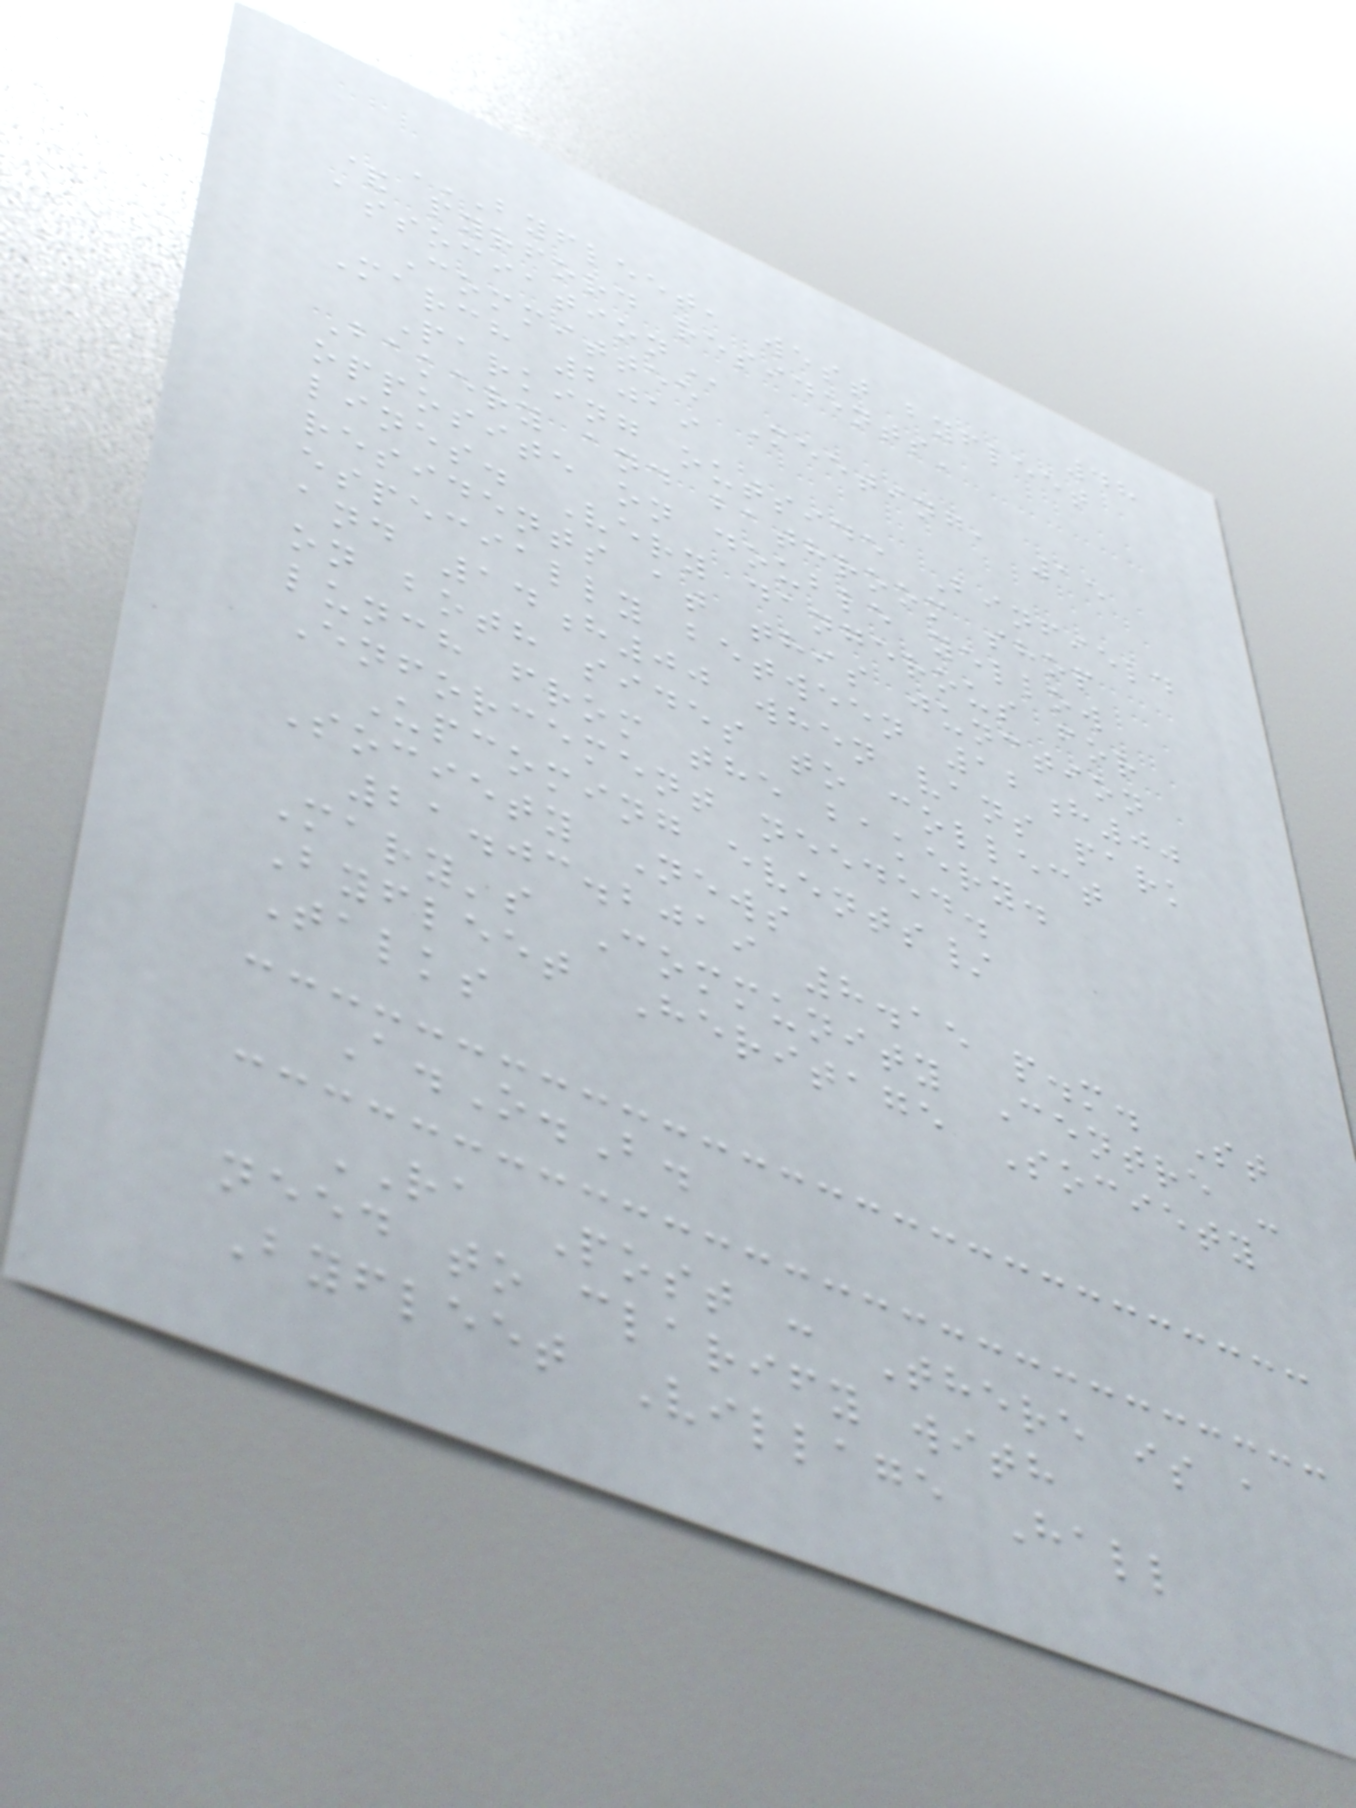48
BYFLEET, WEST BYFLEET
& PYRFORD RESIDENTS'
ASSOCIATION
Committee Meeting, 15
March 2019
Parking outside Binfield
Bakery and bathroom shop
opposite on double yellow
lines. Very dangerous for
residents at this junction
especially between 12h00
and 14h00 when vans park
on both sides to collect
lunch from the bakery.
Enforcement needed.
Upcoming events/
Society News
21.03.2019 8.15 p.m. St
Mary's Community Centre -
Byfleet Heritage Society
Talks
A.O.B.
RA Post : There is a
need to clarify with
Byfleet Village Hall
